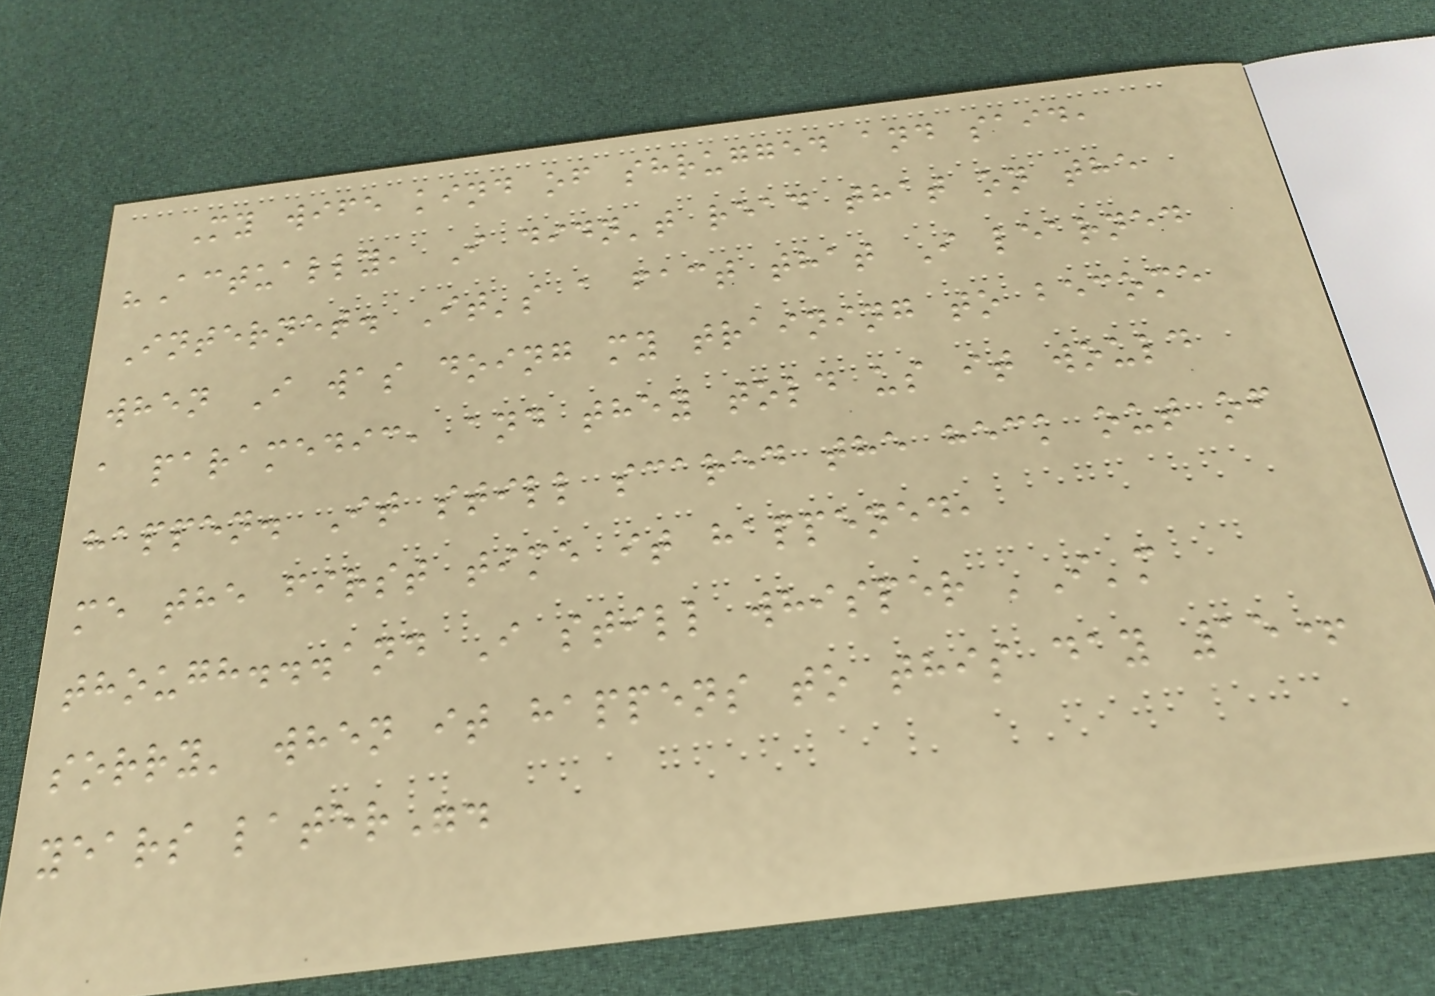My wife kind of shrugged and said,
"Actually, I didn't read that on the
Internet. It's a fact that I learned
when I was doing my training to become
a paramedic, and they told us it would
happen. It still scared the heck out of
me the first time it happened,
though...and I still whisper 'I'm
sorry' when it happens to this day 15+
years later".
